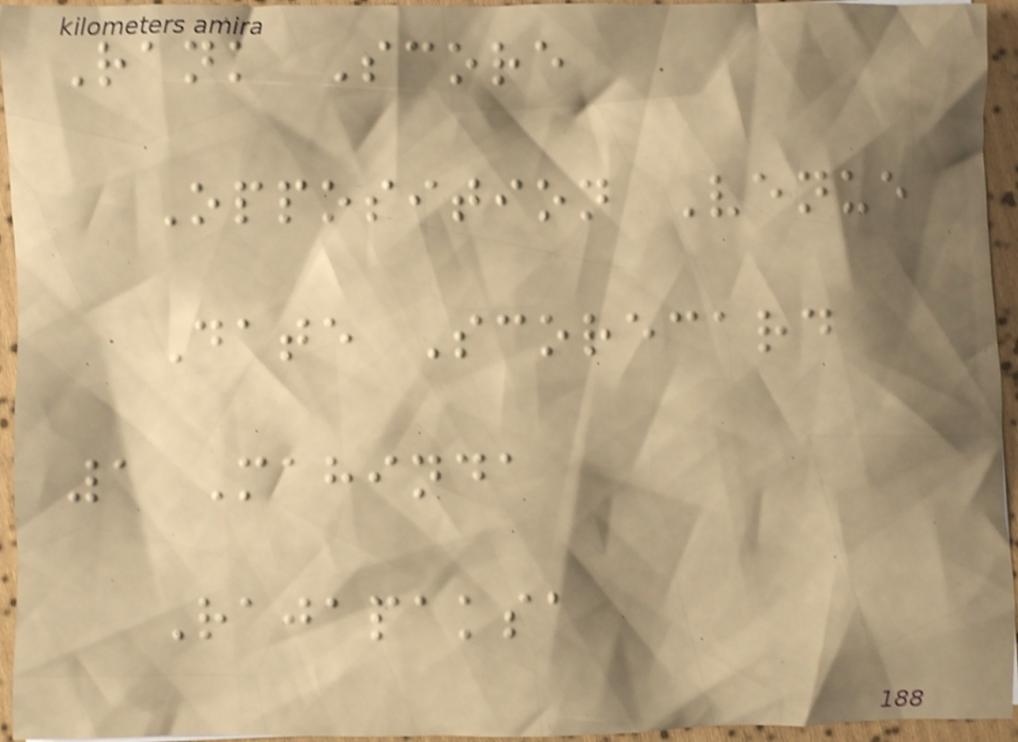Rank Score
Opposition Venue
Date Scorecard
1 Mahinda
Rajapaksa
